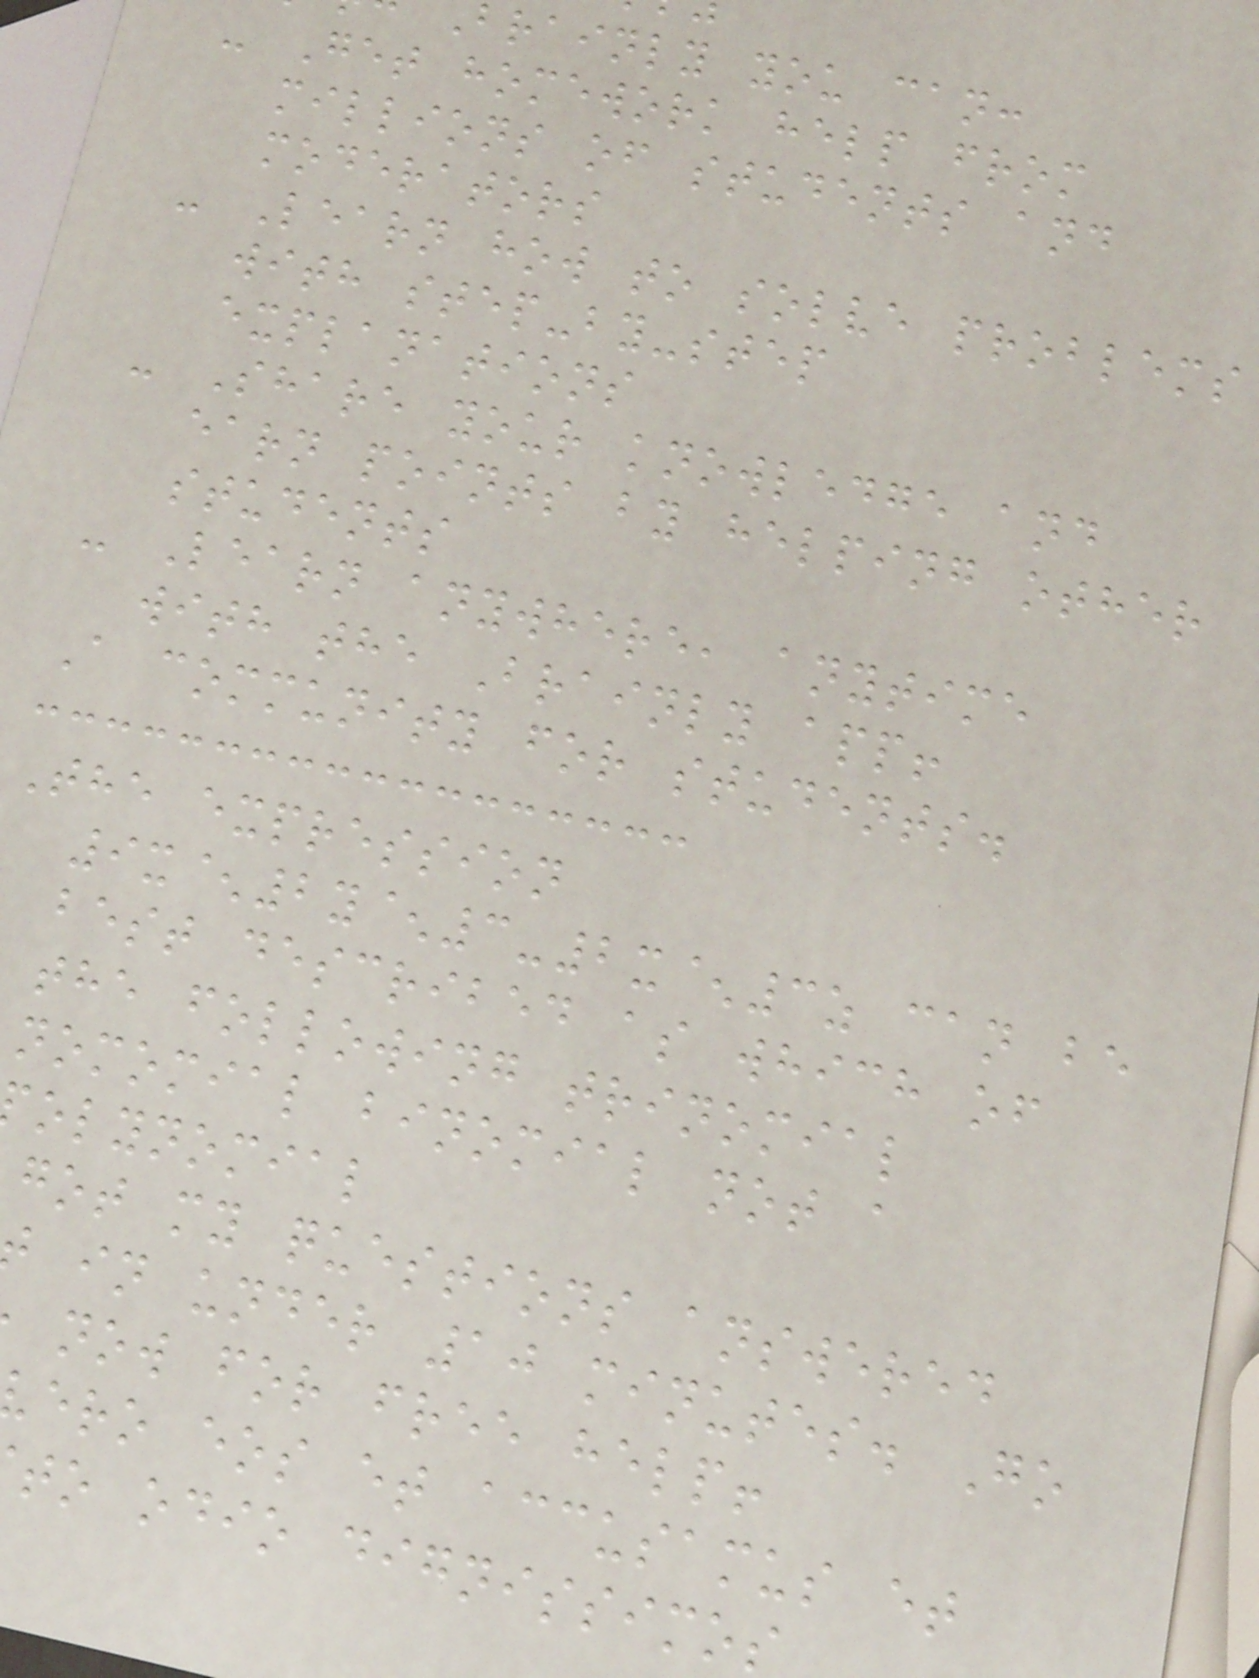brainly you can:
- Get homework help from
millions of students and
moderators
- Learn how to solve problems
with step-by-step
explanations
- Share your knowledge and
earn points by helping other
students
- Learn anywhere, anytime
with the Brainly app!
A community for students.
The expression
9x^2y^3-2x^3z can be
best described as which of
the following trinomial
nomomial binomial not a
olynomial
got my questions answered
in under 10 minutes. Go
now for free help!
ero eos et accusamus et
to odio dignissimos
